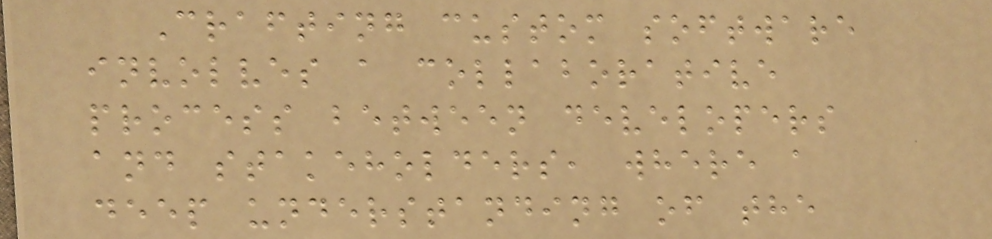Crafting custom software
involves a collaborative
process between developers
and stakeholders, where a
deep understanding of the
